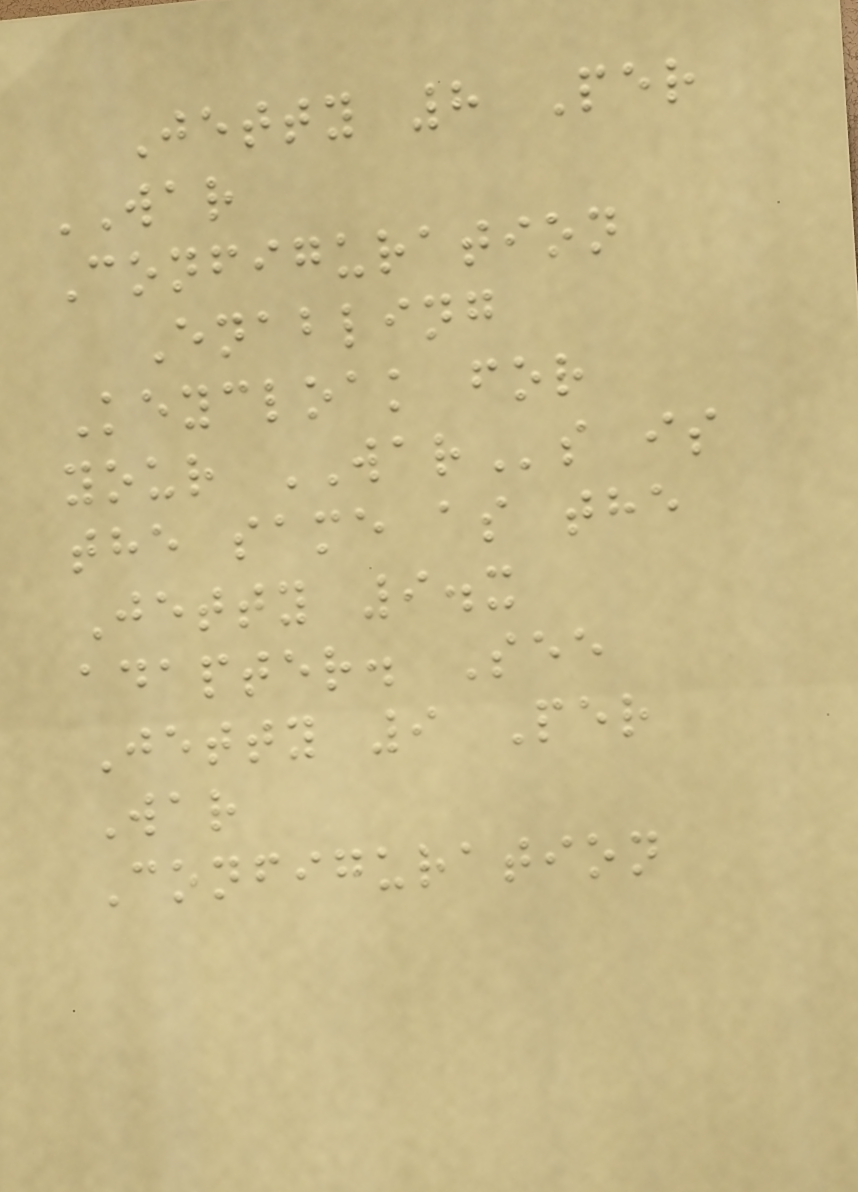Jetty 8 Per
WAR
Configuration
Enabling
Keycloak for
your WARs is
the same as the
Jetty 9.x
adapter. See
Jetty 9 Per
War
Configuration
